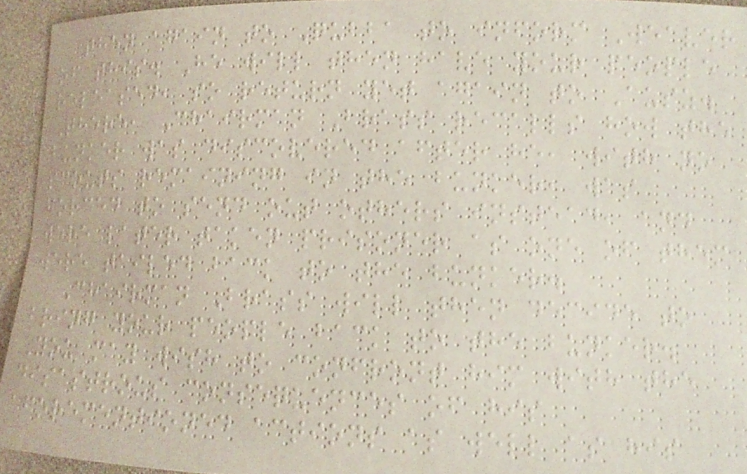then again to Qubba to inform Weaver
of this. He will then have your people
released, so return yet again to Ausz.
There, Chairman Brass recalls how the
bunker was discovered after he, with no
scouts remaining in the bunker, was
forced to send out others instead, and
were later taken prisoner as one of them
were tailed back to the bunker.
Chairman Brass will then decide to
bring your people back to the bunker.
You may wish to confront him with the
disastrous consequences of his
aforementioned actions as well as his
